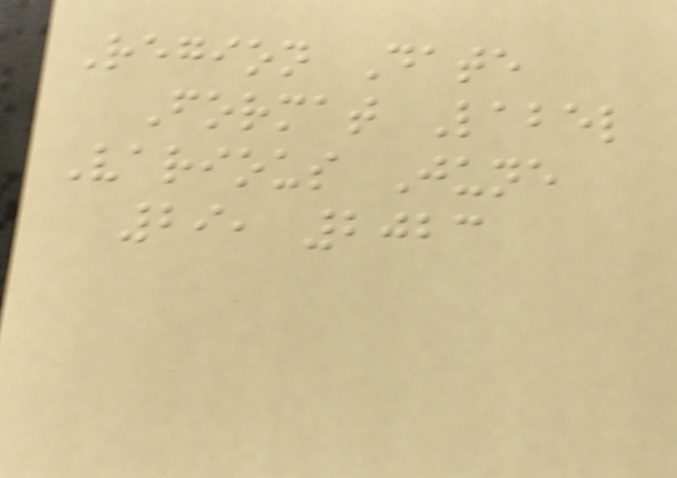Region Date
Format Label
Various June
29, 2023
